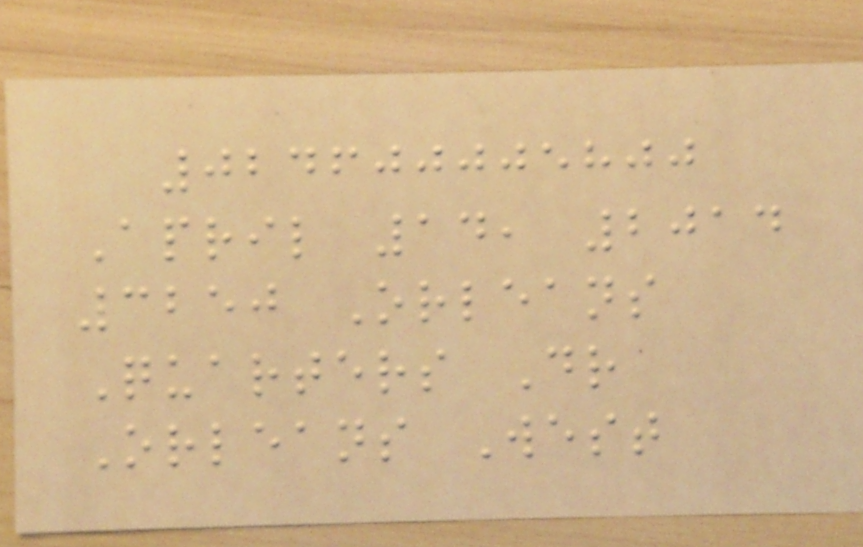024600005800
April 14, 2014
3250 Orleans
Quarters Dr
Orleans West
